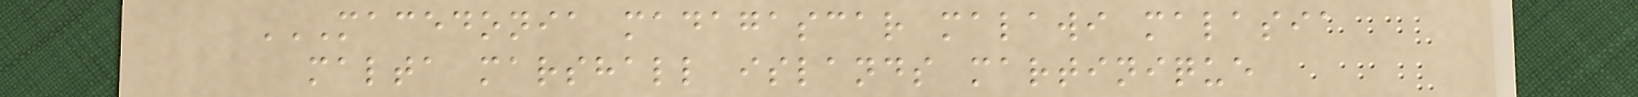MACEDONIA MADAGASCAR MALAWI MALASIA
MALTA MARSHALL ISLANDS MARTINIQUE
